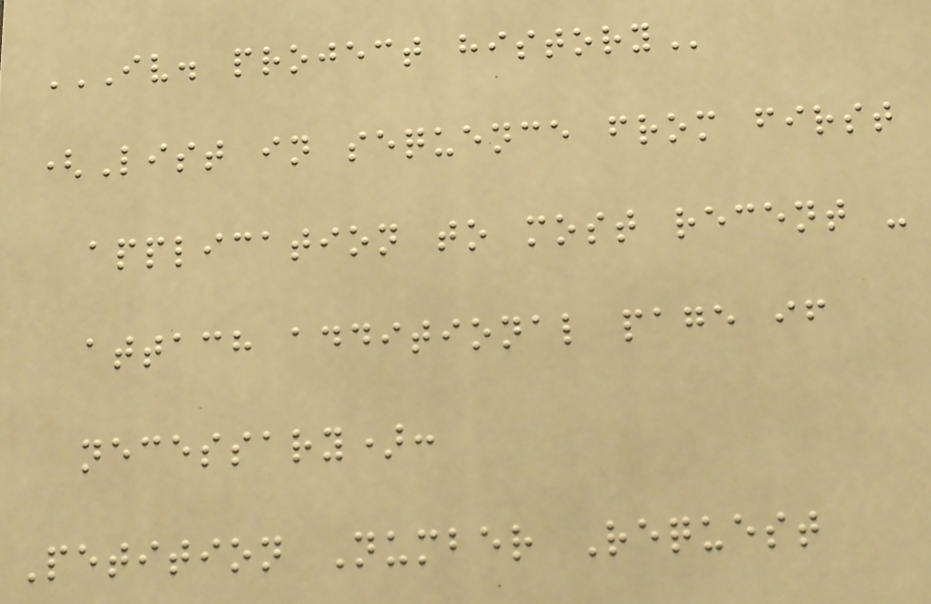IV. PROJECT HISTORY
(List in sequence from first
application to most recent -
attach additional page if
necessary):
Petition Number Request
